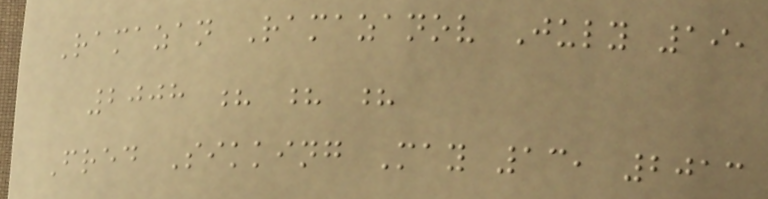Ramazan Ramazanov July 19,
2008 ? ? ?
Fred Sikking May 13, 2013
